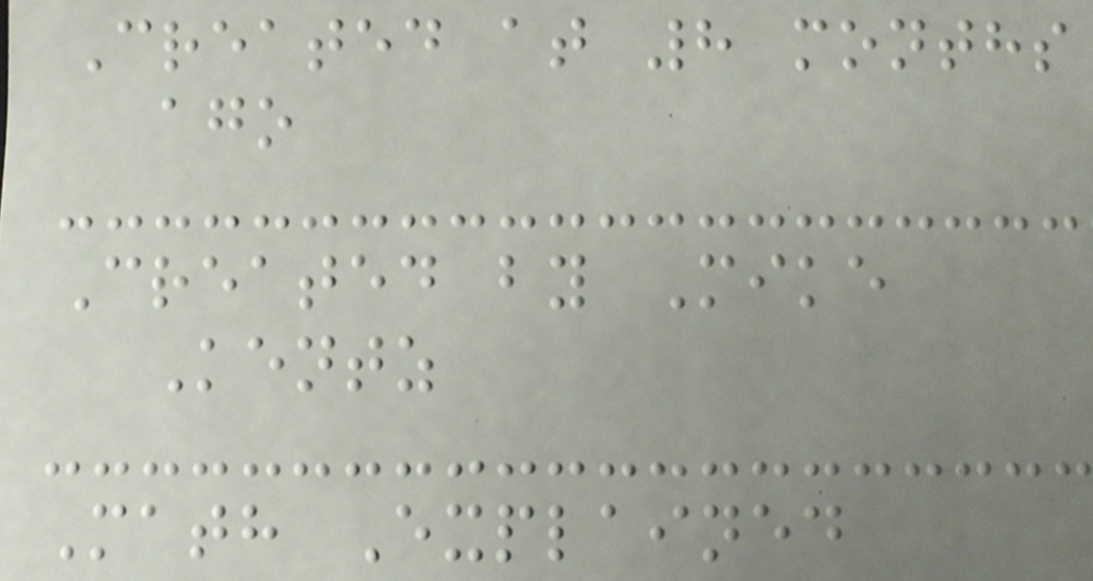Created at 8 months
ago
Created by Mike
Kentz
Math Explained
